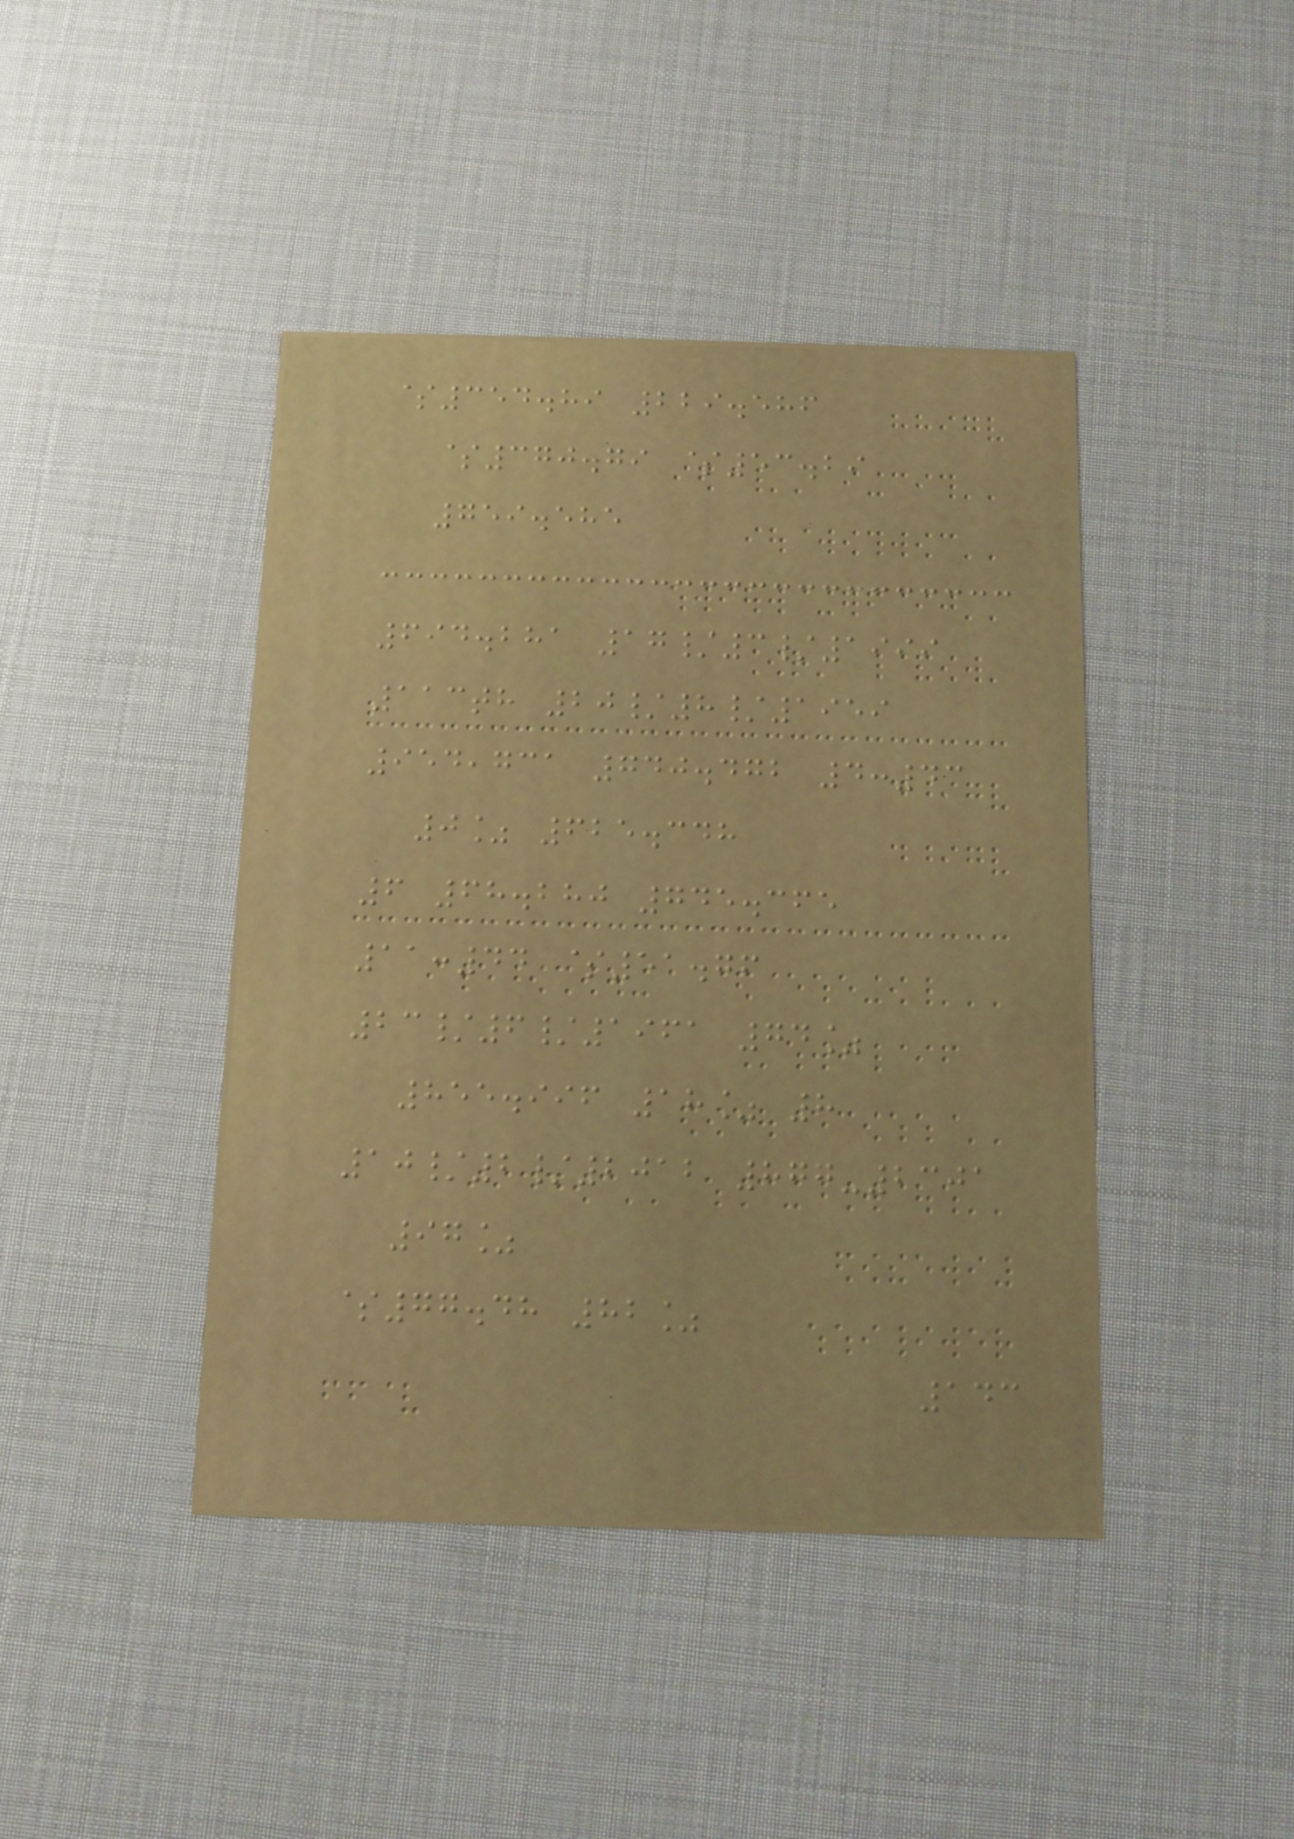$354.89 229.586
$370.79 $53.29
759.585
694.281 17/3/1999
113th 20/8/1959
954,731 740.472 4:43
0% 625.348
6 68.280 745.365
11:44 $51.76
23/6/1961 74%
855.996 18% 8
10/2/2012 877-2301
97%
$77.48 82%
143
